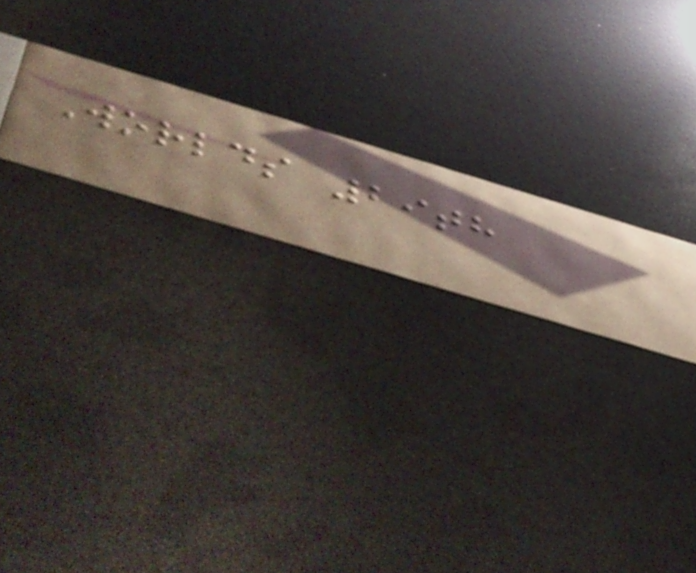Worlds 29th
